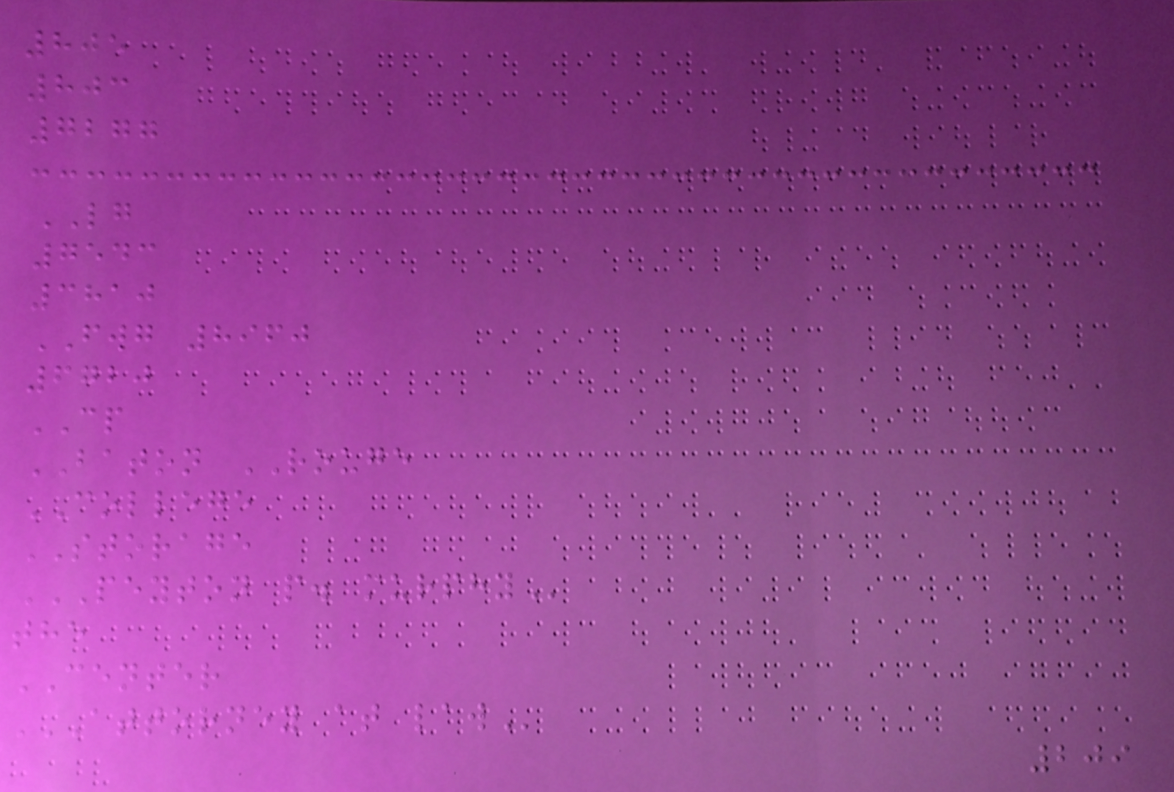805
803
7277
LG
7543
3810
FWG 8960
6720
CP
BATON ROUGE
COLLEGE
STORAGE
PEYTON P. MURPHY
the
CENTER
ATTORNEY AT LAW
209
